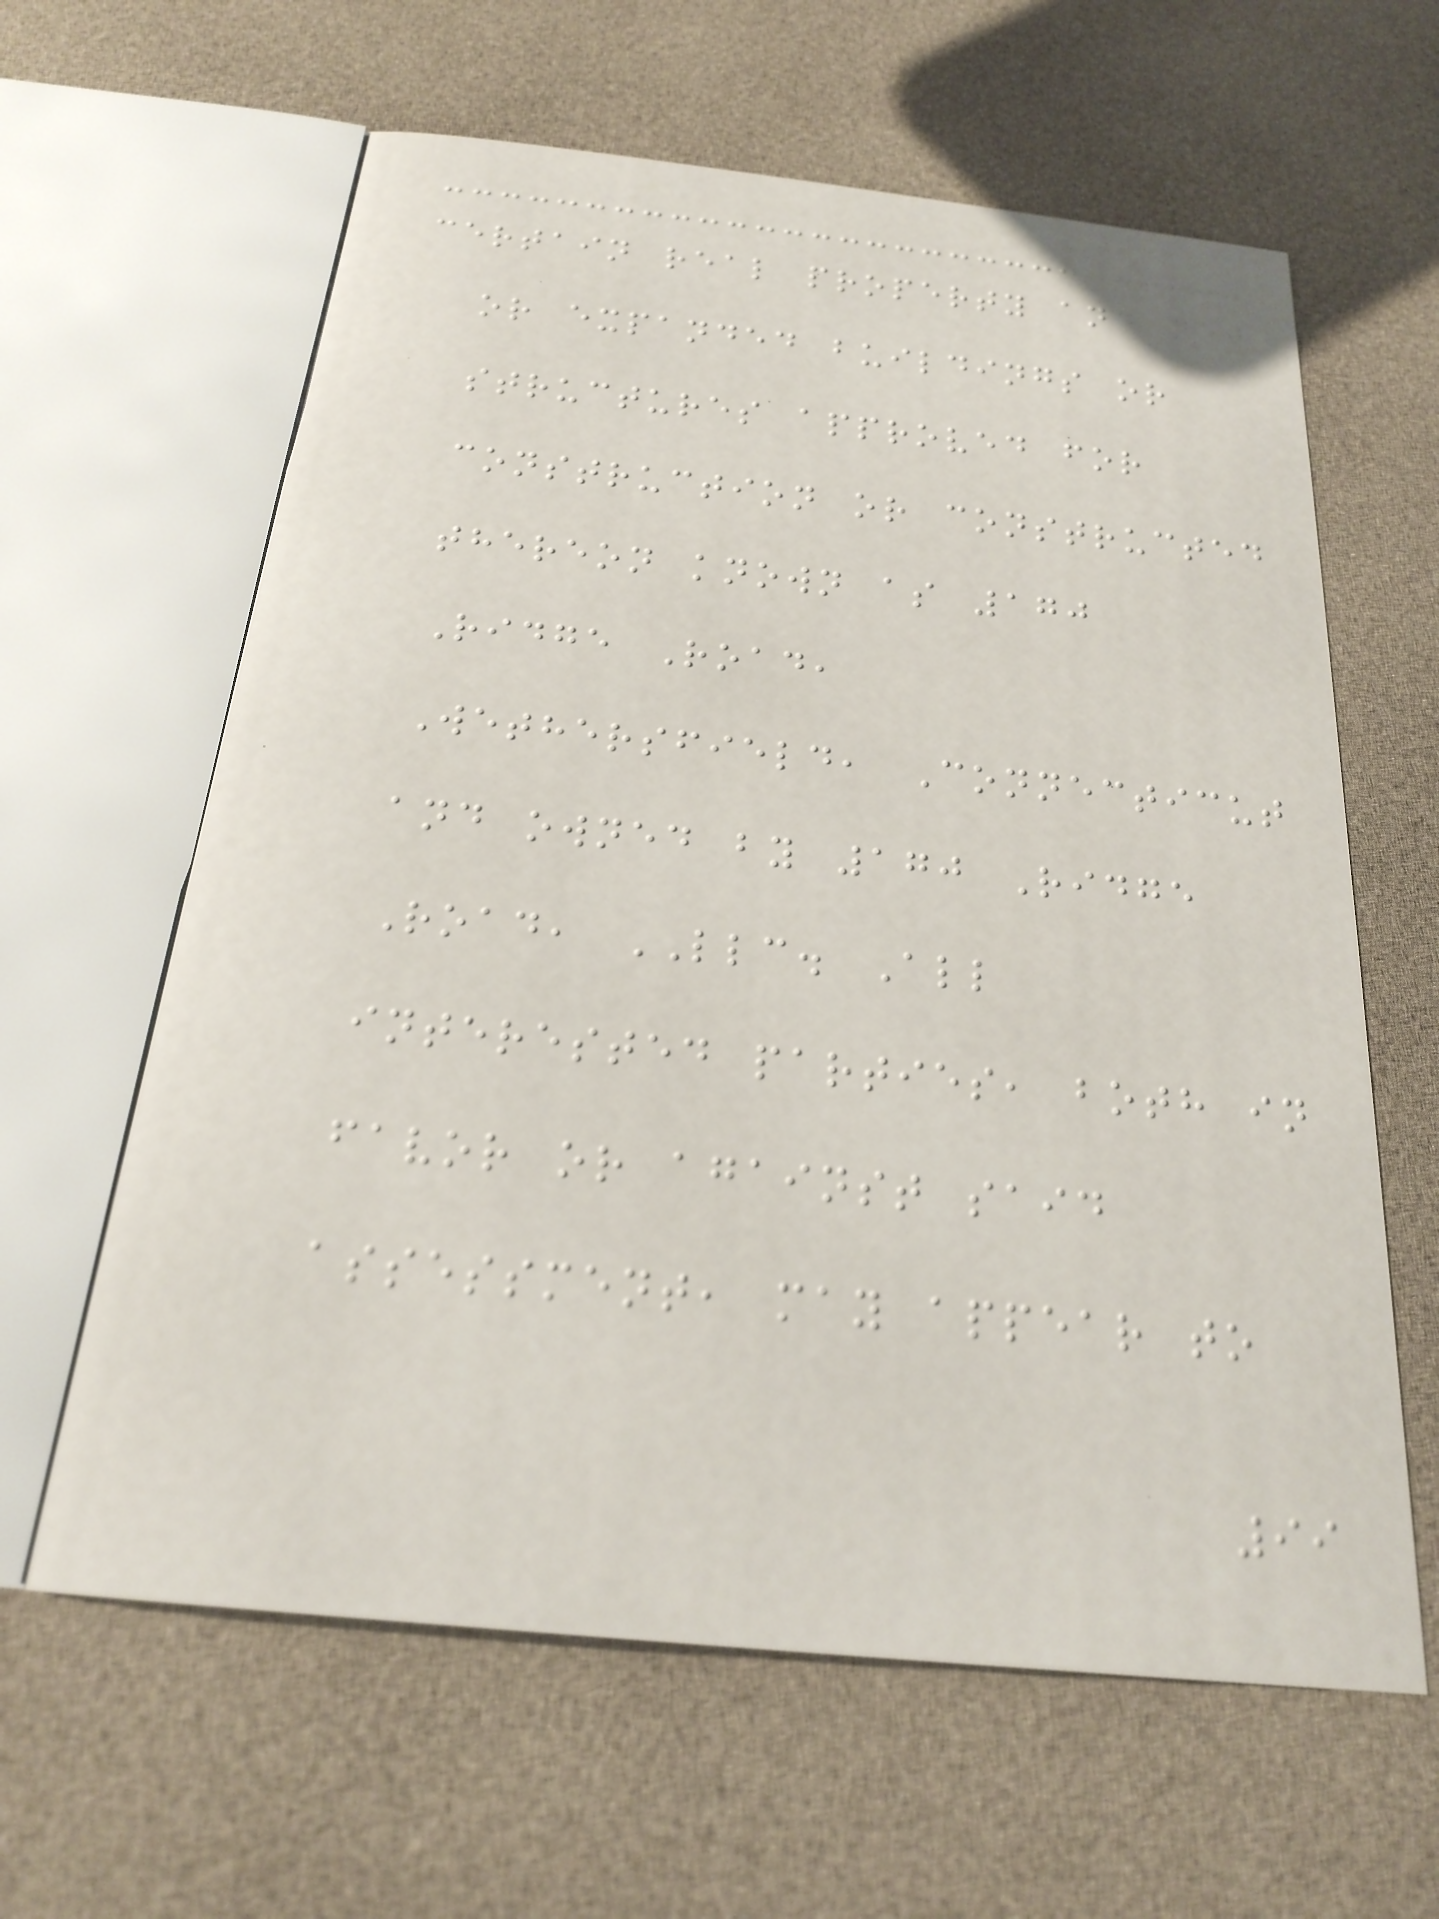certain real property and new
or expanded buildings or
structures approved for
construction or constructed
thereon known as 170
Ridge Road,
Wethersfield, Connecticut
and owned by 170 Ridge
Road, LLC. All
interested parties, both in
favor or against said
assessment, may appear to
99
